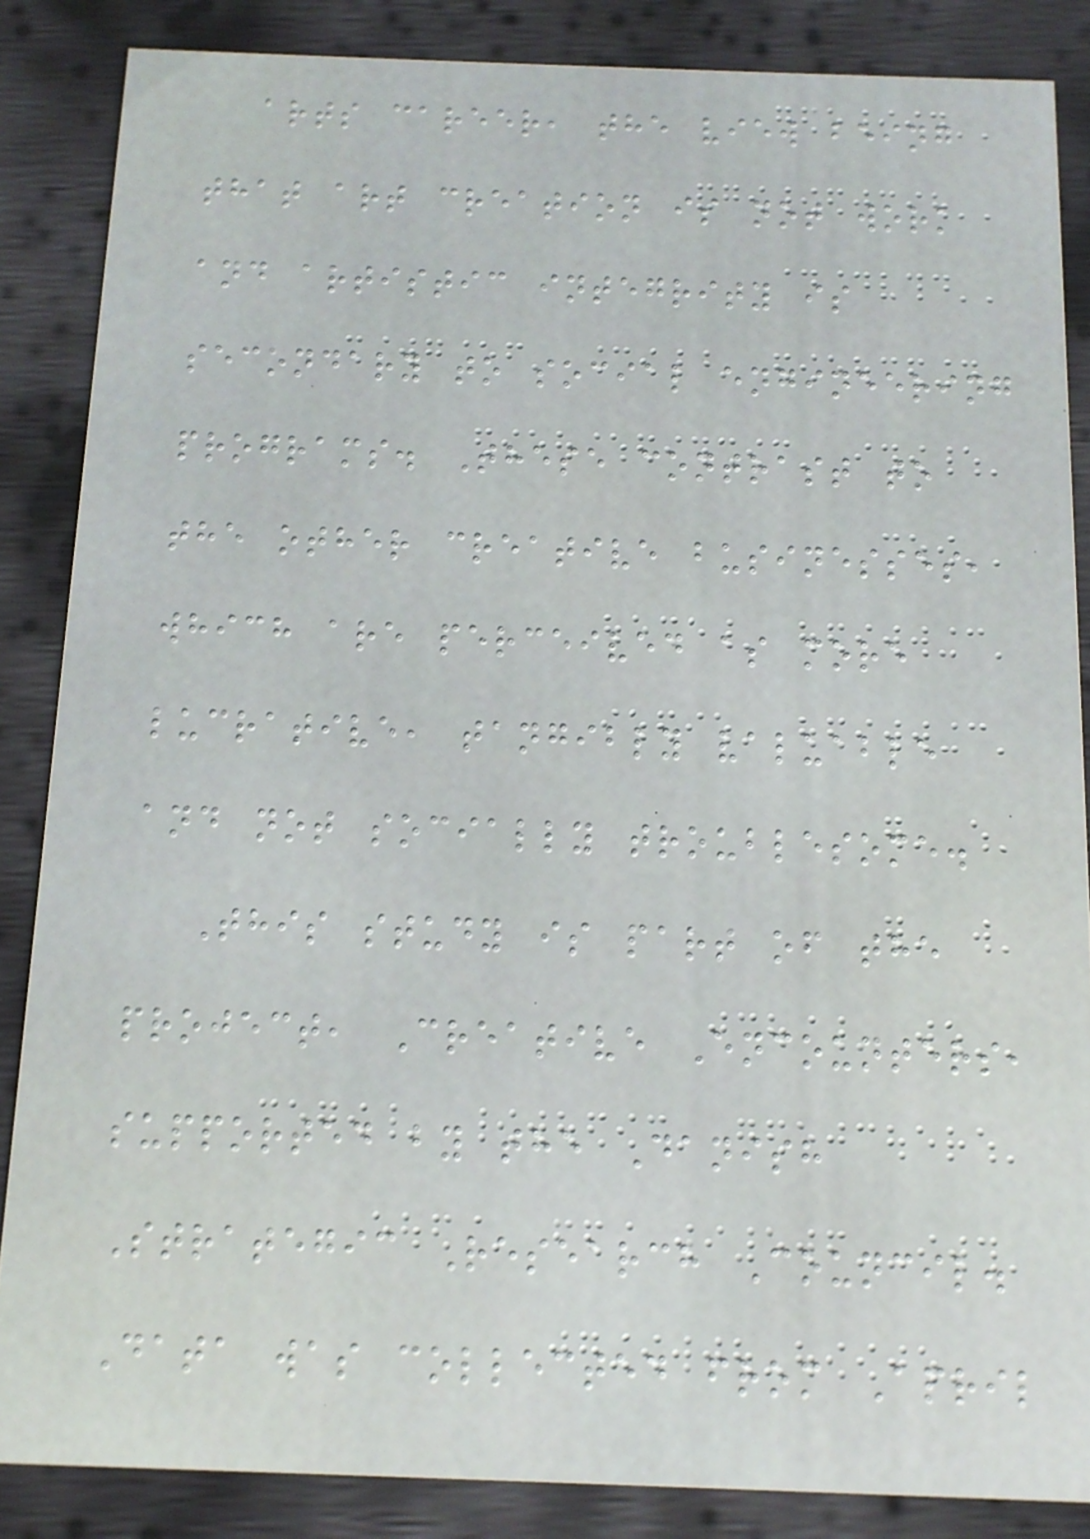arts career, the view being
that art creation is not work
and artistic integrity is
secondary to social engineering
programs. These contrast to
the other creative businesses,
which are perceived as more
lucrative, tangibly valuable
and not socially troublesome.
This study is part of the
project, Creative Encounters,
supported by the Danish
Strategic Research Council.
Data was collected from April
